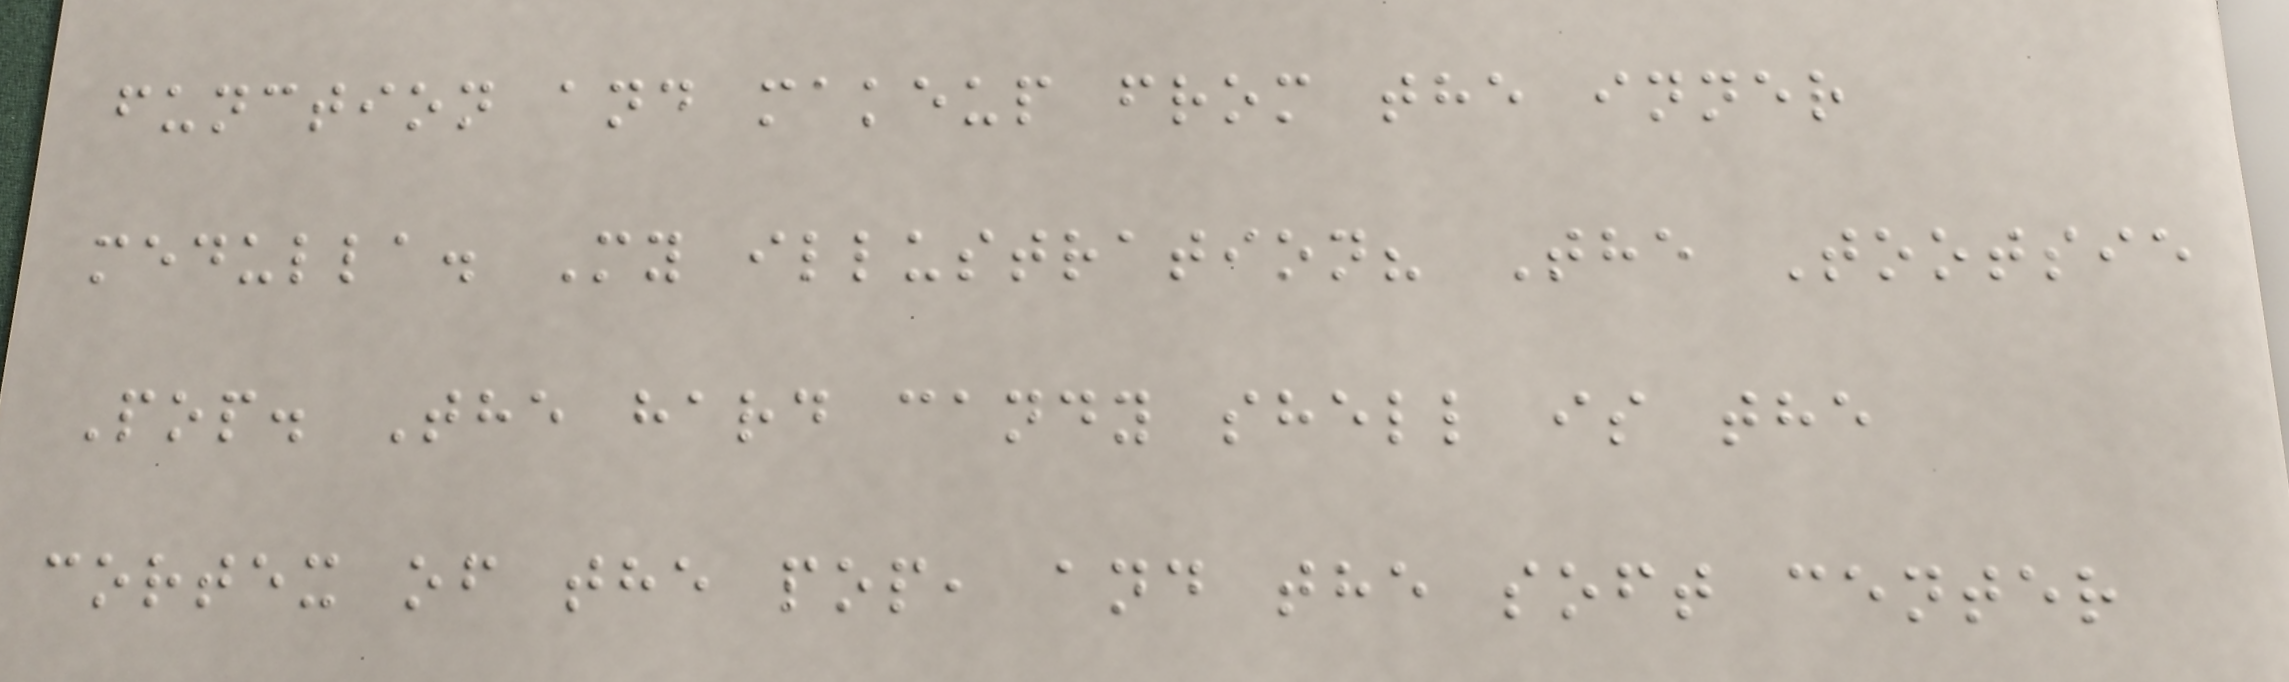function and makeup from the inner
medulla. My illustration? The Tootsie
Pop. The hard candy shell is the
cortex of the pop, and the soft center
